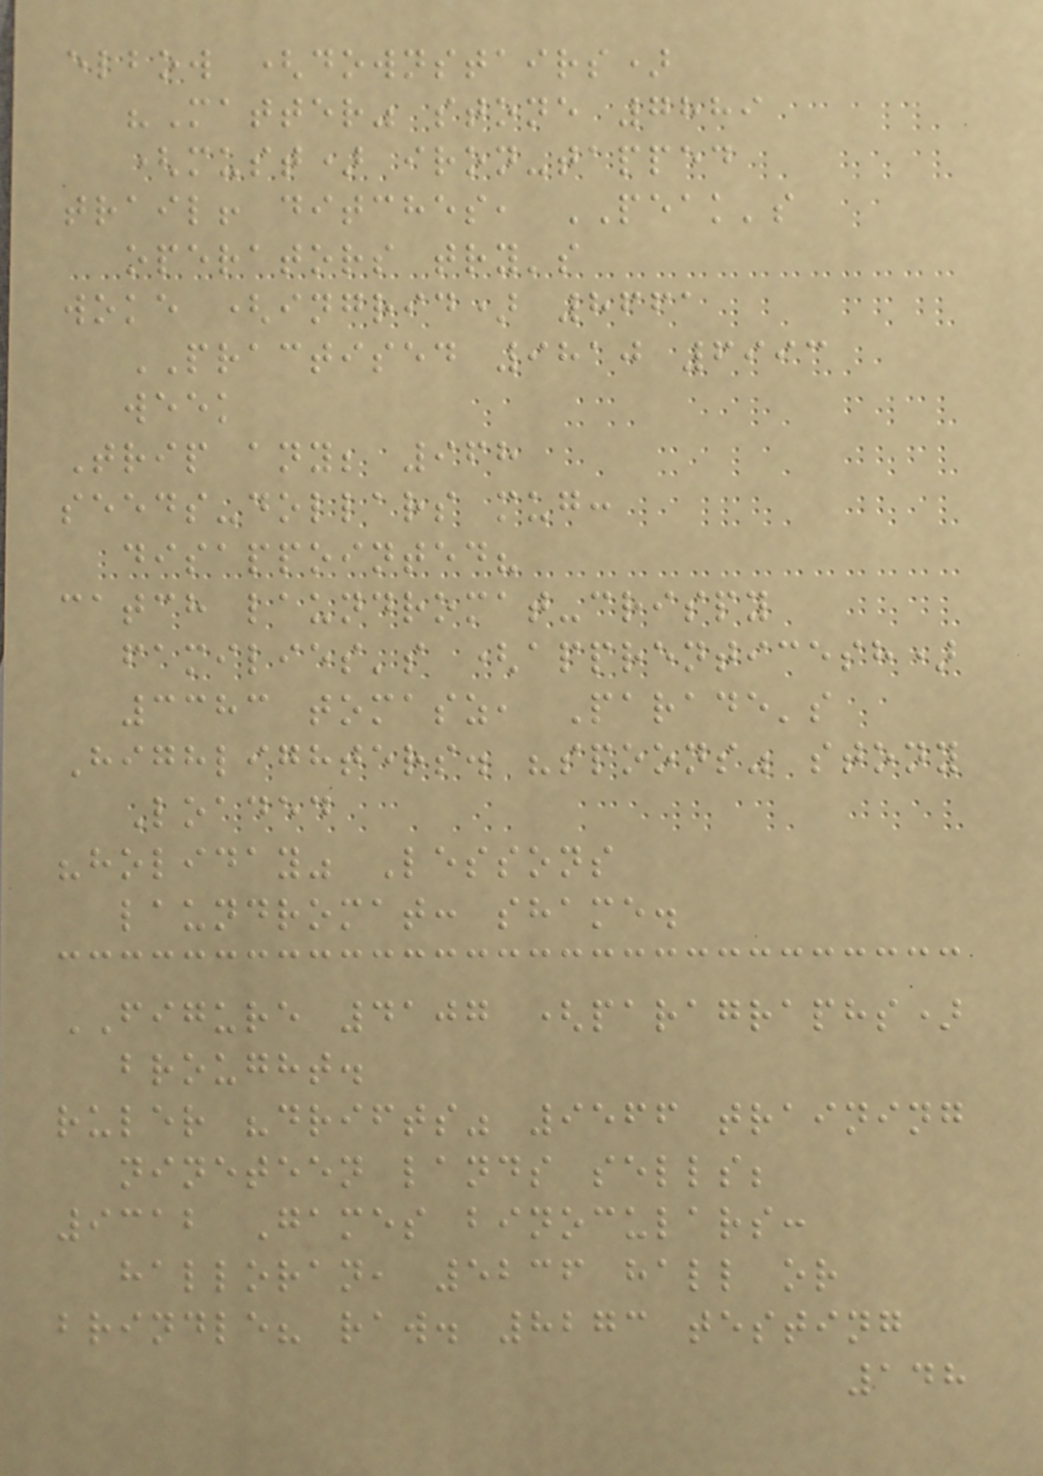elbow (downstairs)
"Matter" stone 7889
(must) iron-tapped
trail! ditches, PEAK's
operators try's
woke (ingrid) 8661
PRACTISED 9810 6993
week
Trip any; 968
seeds-dollars mug:
disappointed?
catch laundromat-crispy
families's (apprenticesh)
3383 tomasz, Parade's
Highlighters. "spoons" stony
Loaded
"holiday" Lessons
laundromat: shame.
FIGURE 4107 (paragraphs)
brought.
ruler "drifts" 9566 training
nineteen lands sells;
9312 Games binoculars:
halloran, 5236 hall or
brindle? raw. 8273 testing
148
